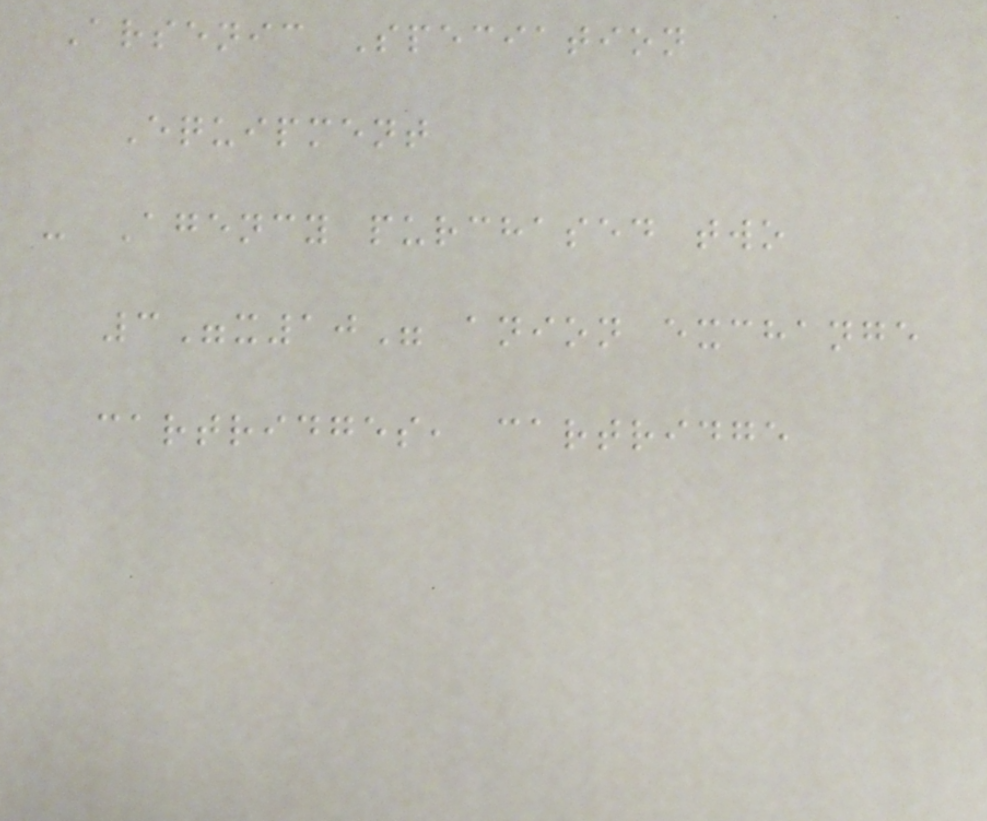Arsenic Speciation
Equipment
- Agency purchased two
3"x10" anion exchange
cartridges, cartridge
